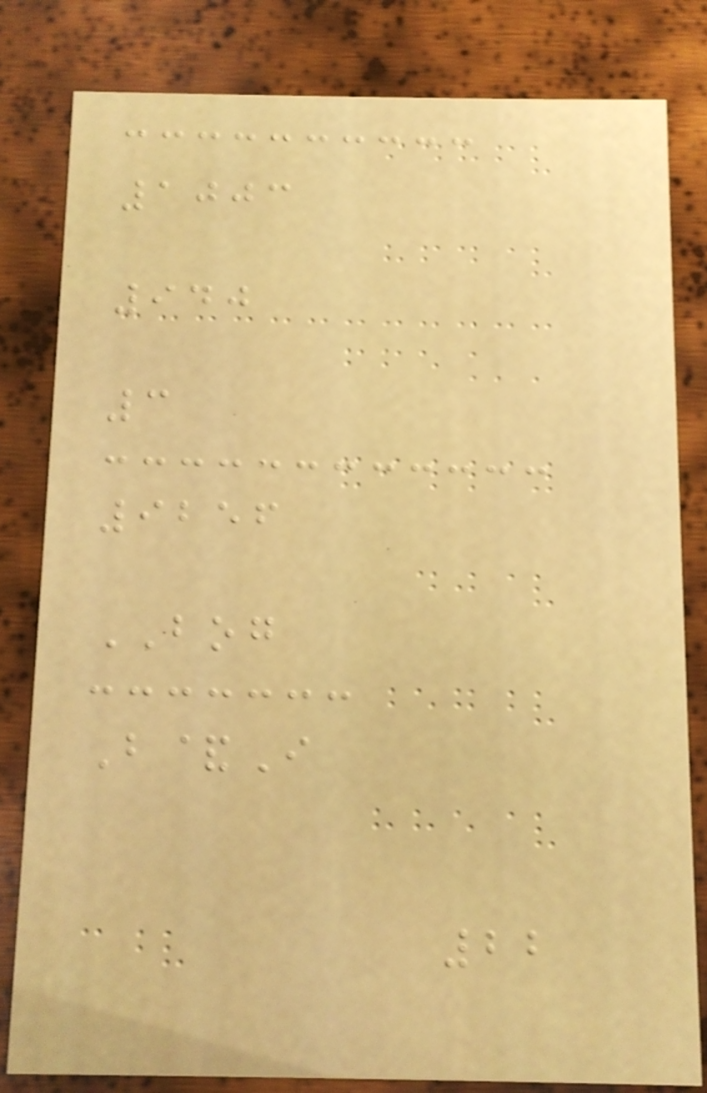1003
940
3
9256
BOG
B&I
22
